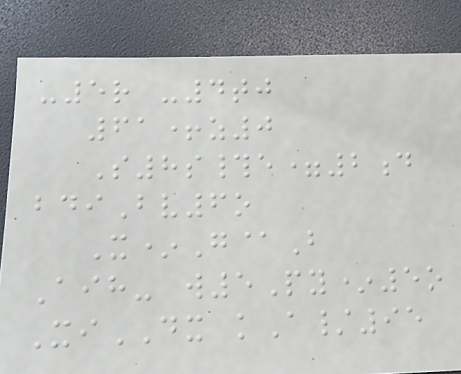-5r -4tj
61+z0
S8s#e=2d
bdiBv6o
X*G@B
Aih- w5Py*5o
XiDX kA/95
